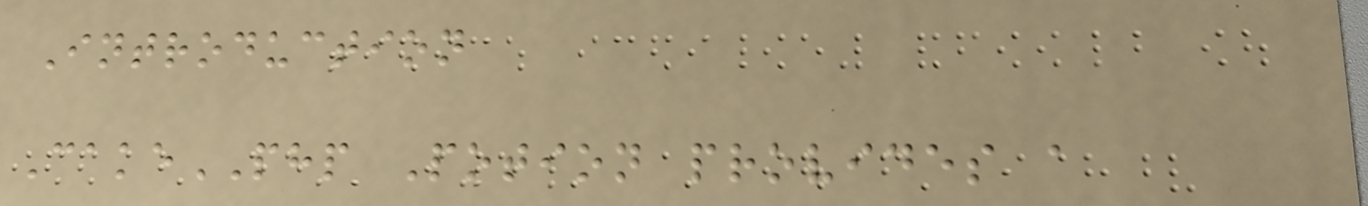Introduction
CakePHP Potion provides a
